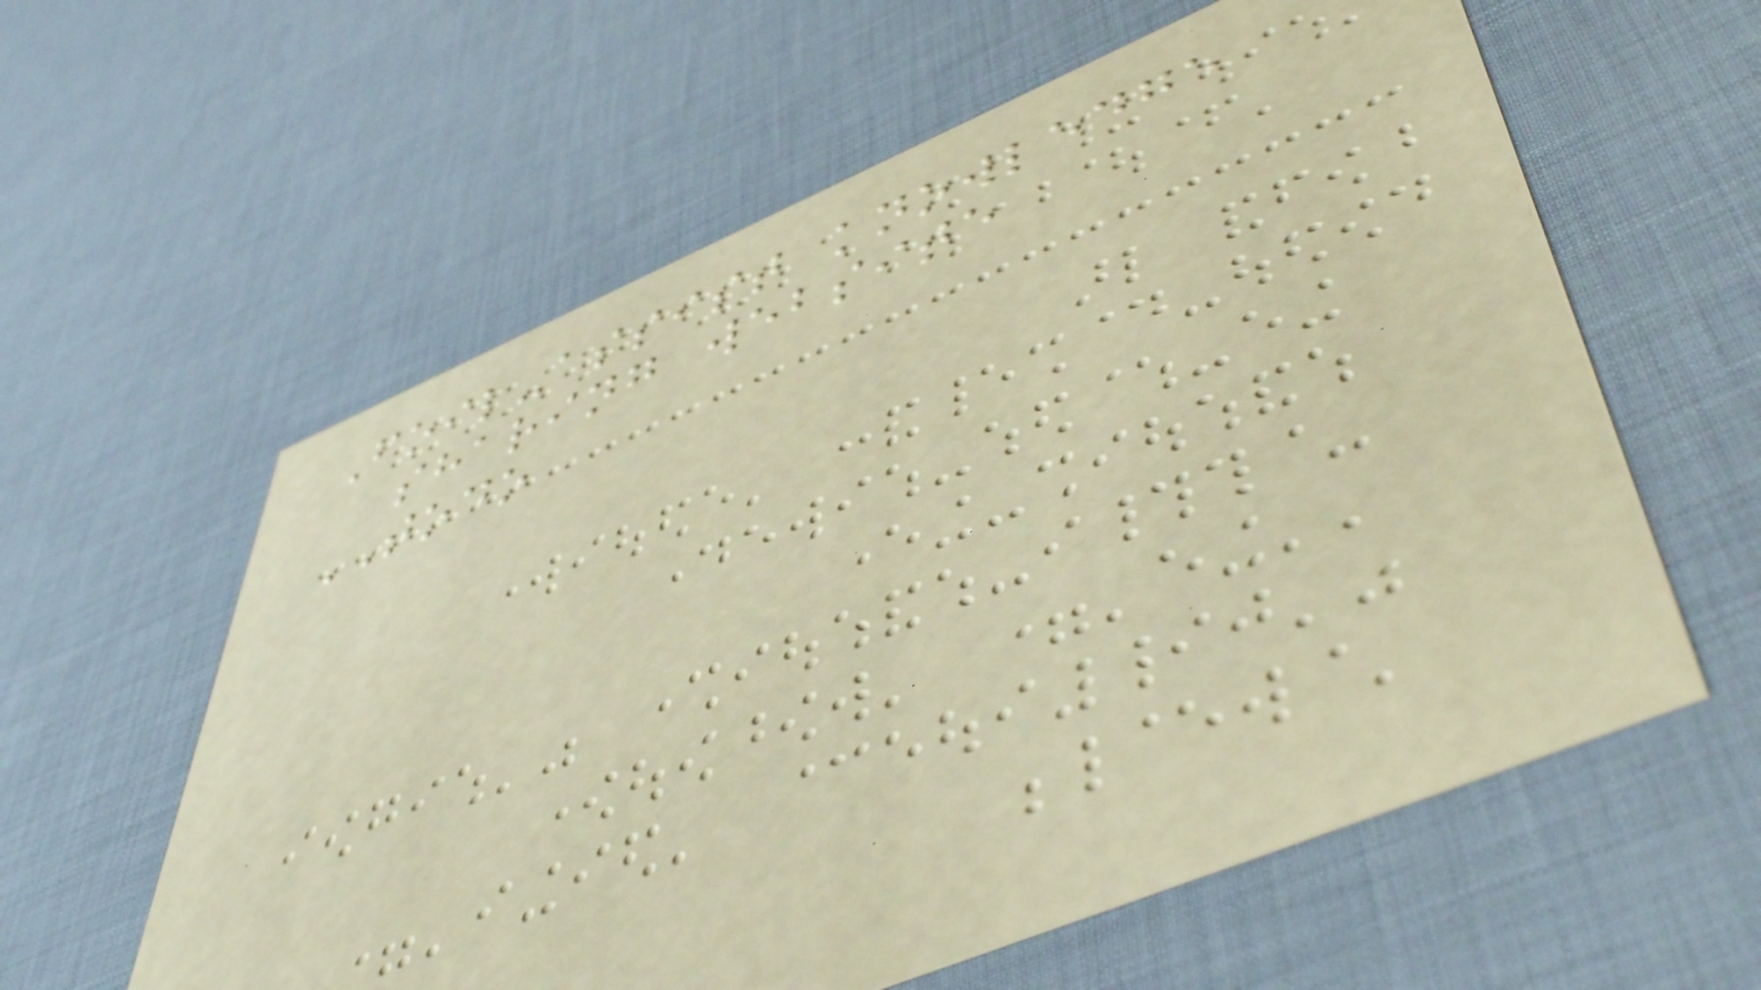Foil-assist knowledge
sharing website
TODO
